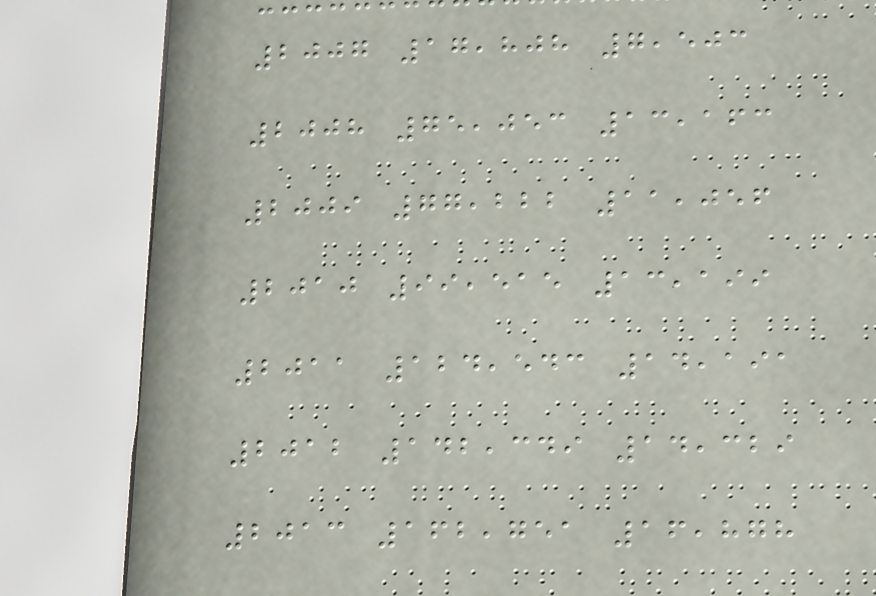2007 17,808 7,503
2008 75,053 13,163
2009 77,222 11,056
2010 99,515 13,199
2011 124,543 14,191
2012 142,349 14,329
2013 162,751 16,878
